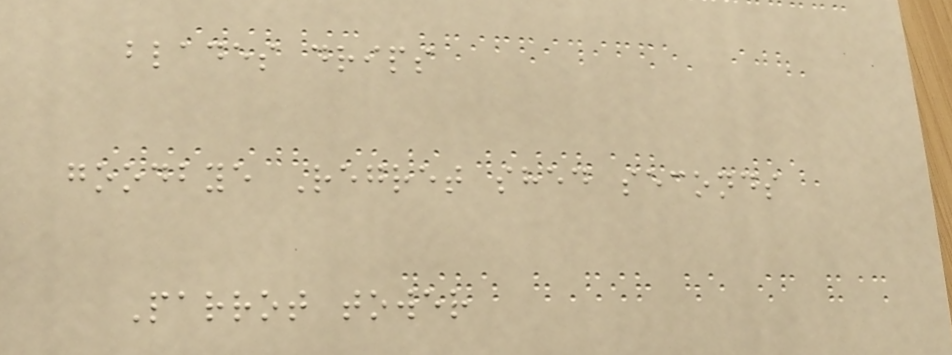blades drips
goodbye Regret shed seconds
Parrot tower
